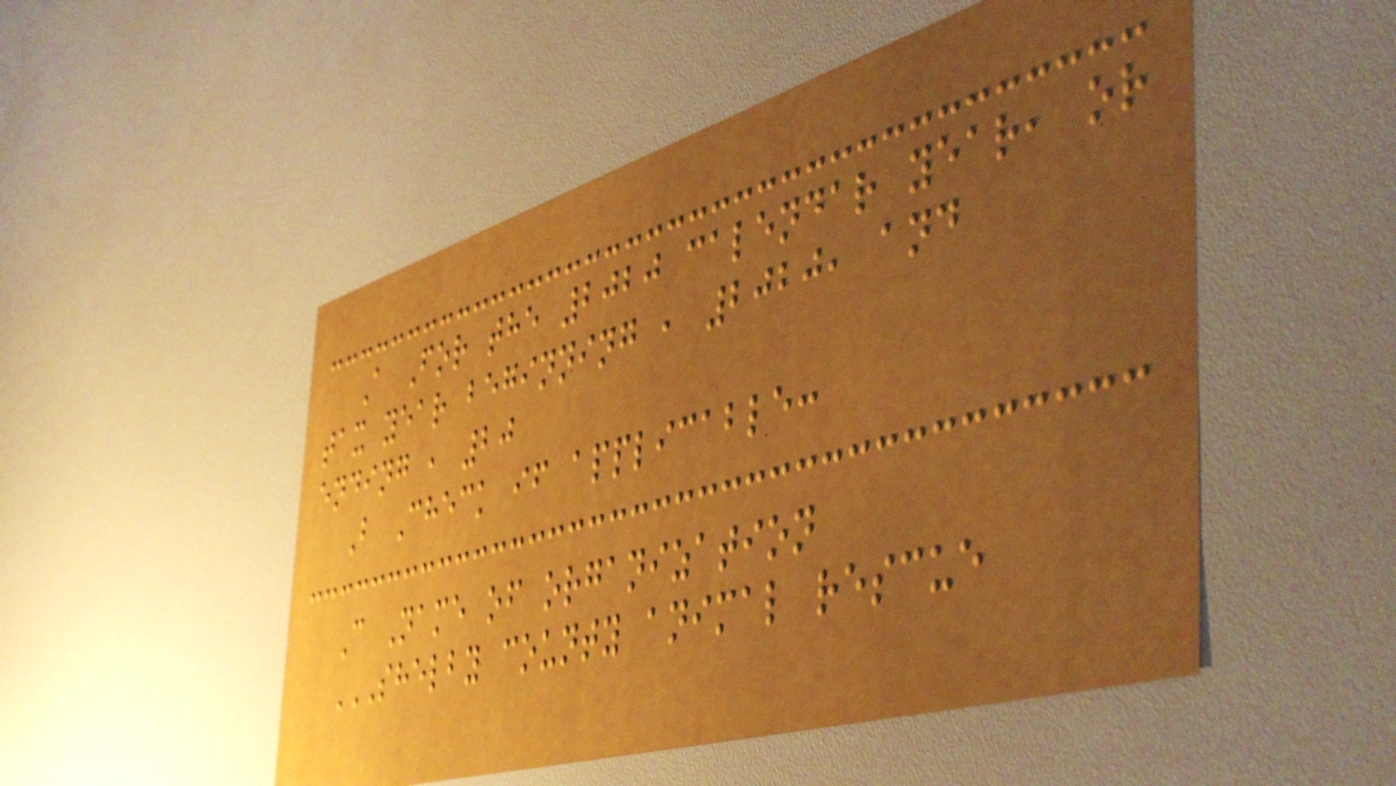A For the 2020 calendar year, or
tax year beginning , 2020, and
ending , 20
B Check if applicable:
C Name of organization
SHELBY COUNTY ANIMAL RESCUE
